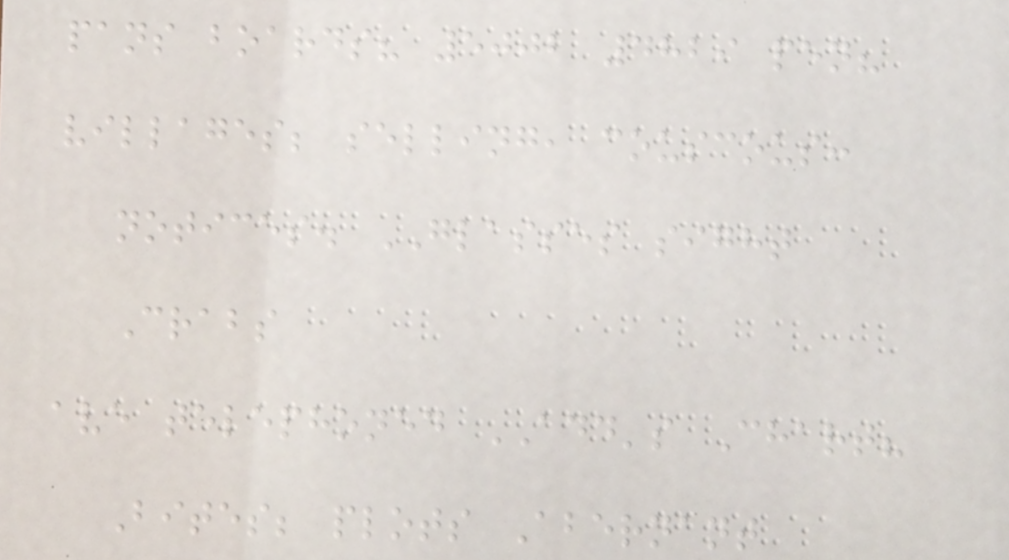pans boards? 5002 4829 pen?
villages; selling, couscous:
notices. GLASSES sight
Crabs
ave telephoned ADD's Chart?
Bites; plots Abernant
